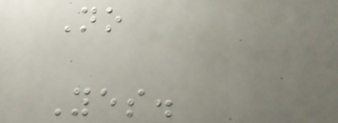No
Yes.
